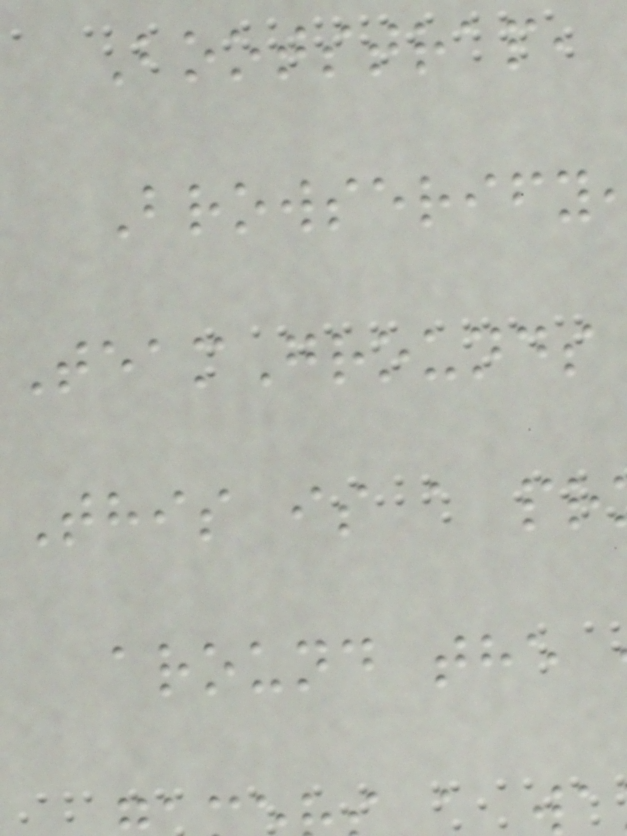Bootstrap,
Browserify
TeamGrounds
This is a pr
around the
